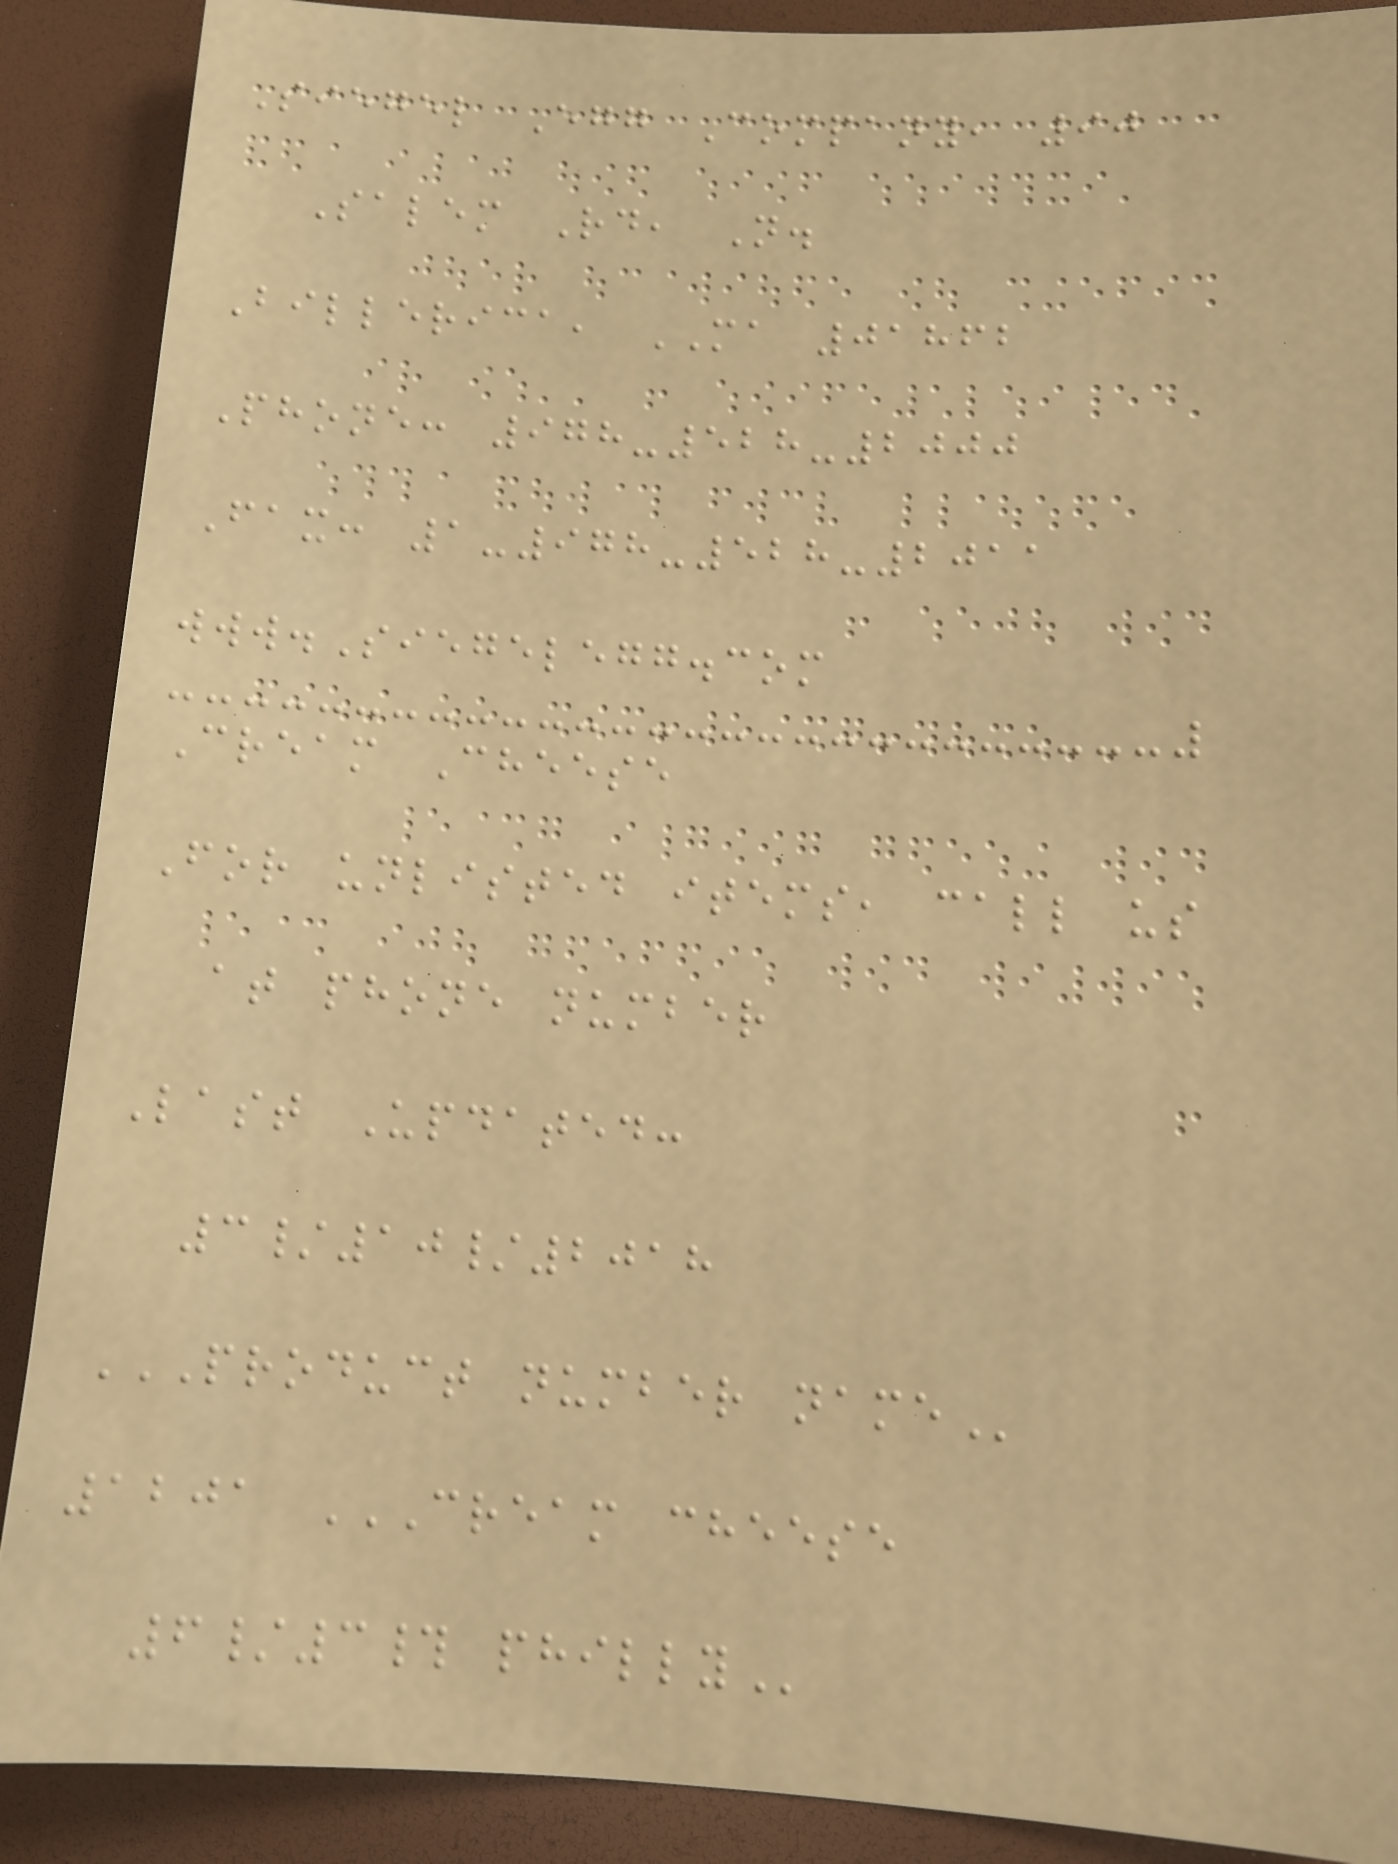Siegel Egg Company, 90
Salem Rd, N.
Billerica, MA 01862
Phone: 978-528-2000
Fax: 1-978-528-2011
www.Siegelegg.com
Cream Cheese
For unlisted items, call us
at phone number
Last Updated:
3/10/2018
PRODUCT NUMBER NAME
1201 CREAM CHEESE
6/3# PHILLY
